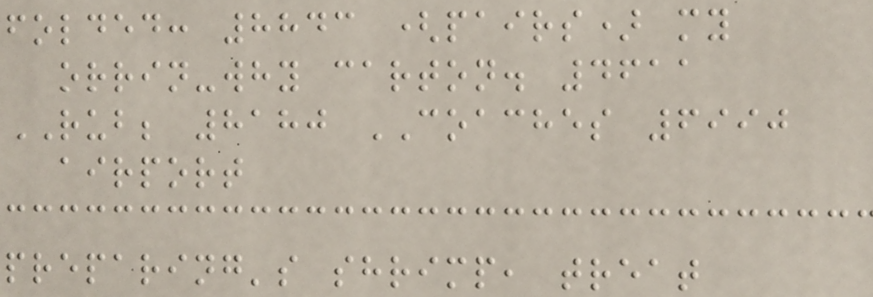folded: 8843 (pairs) my
orrin-why carton. 4611
RUB; 8180 COACHES 6990
airport
preparing's shrimp, treat
